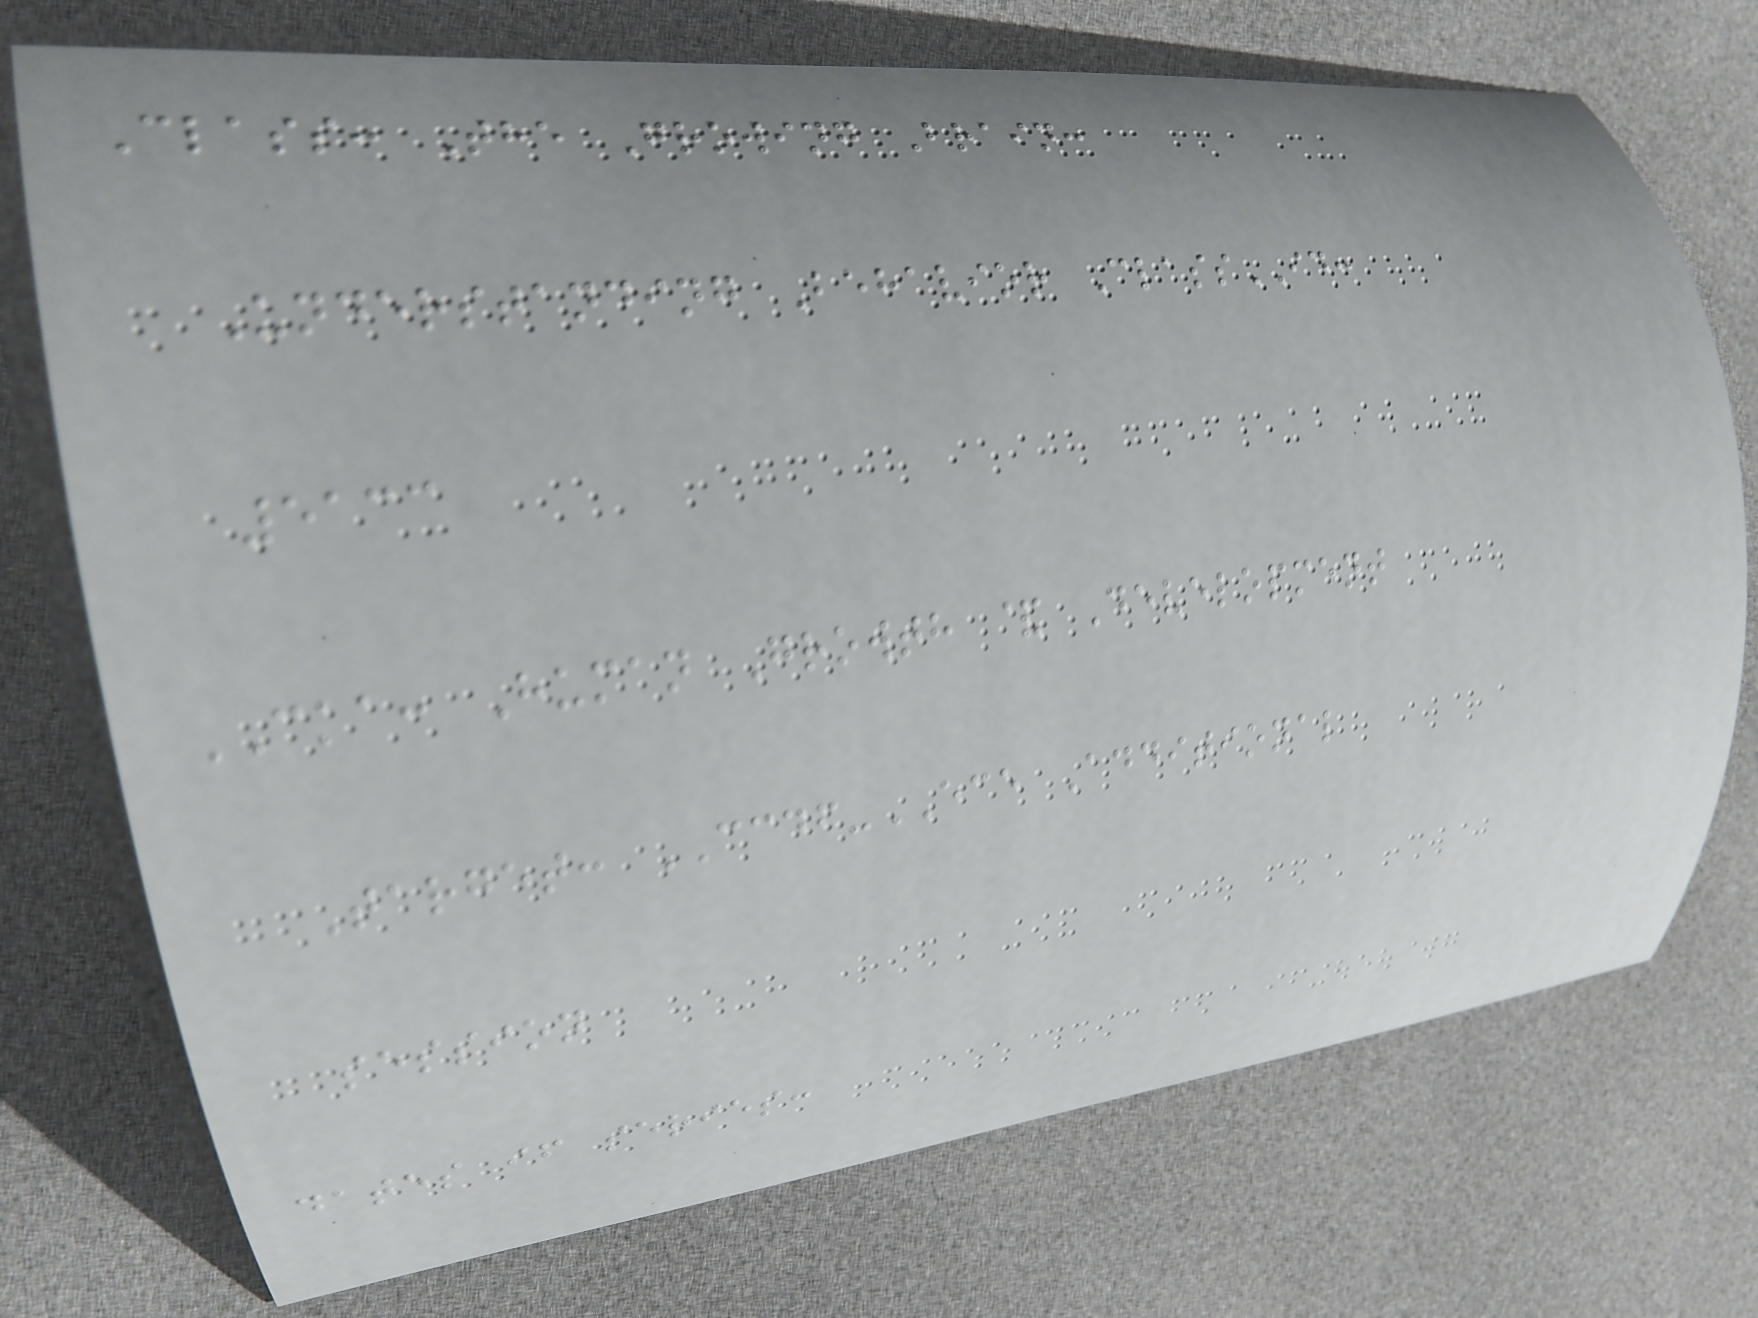Class: The Growing Brain:
Understanding Behavior ClassID:
5133
CKA: Human Growth & Development
Target: CCDF-ECE Additional
session
dates if series:
